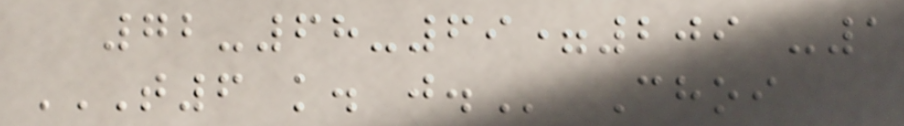72-68-69=209 -1
T6 K. J. Choi
